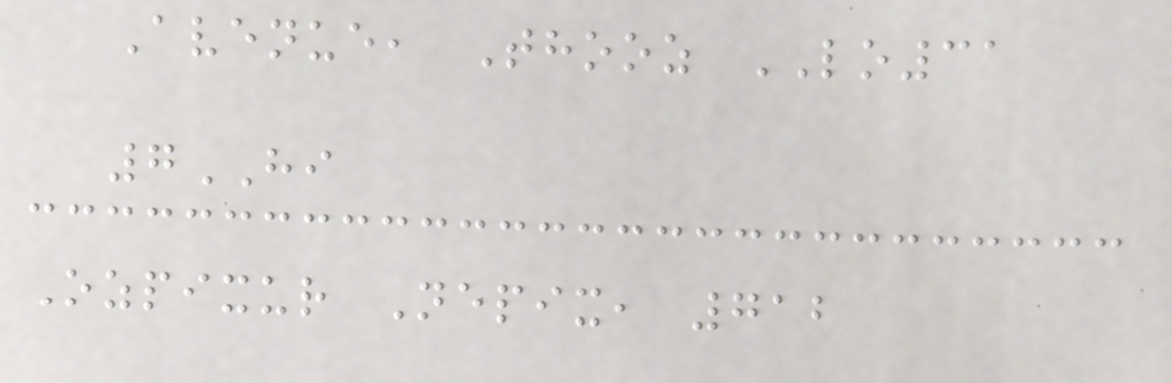Avenue, Thooz LO31
7HI
Ozpixur Nepix, 712
